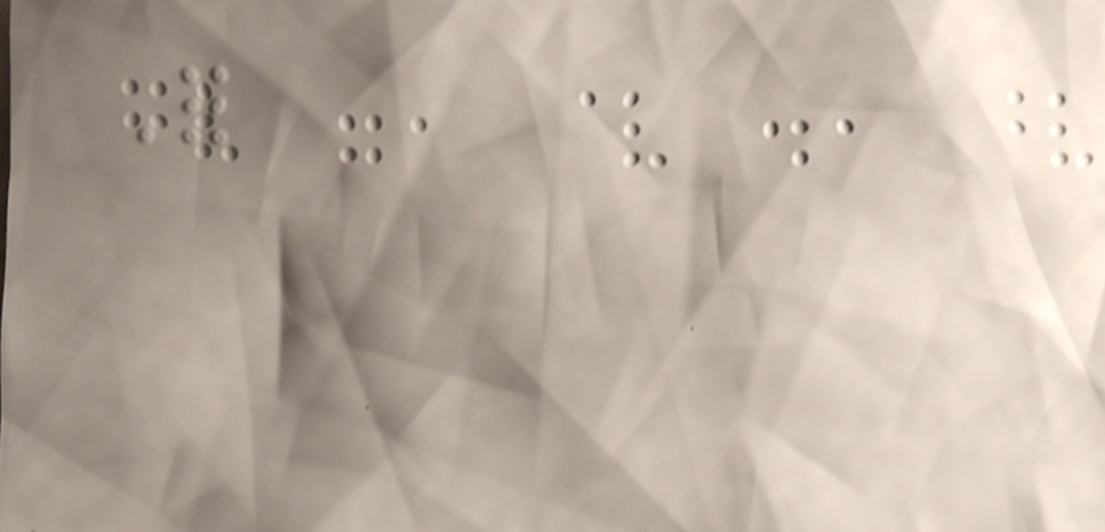For
